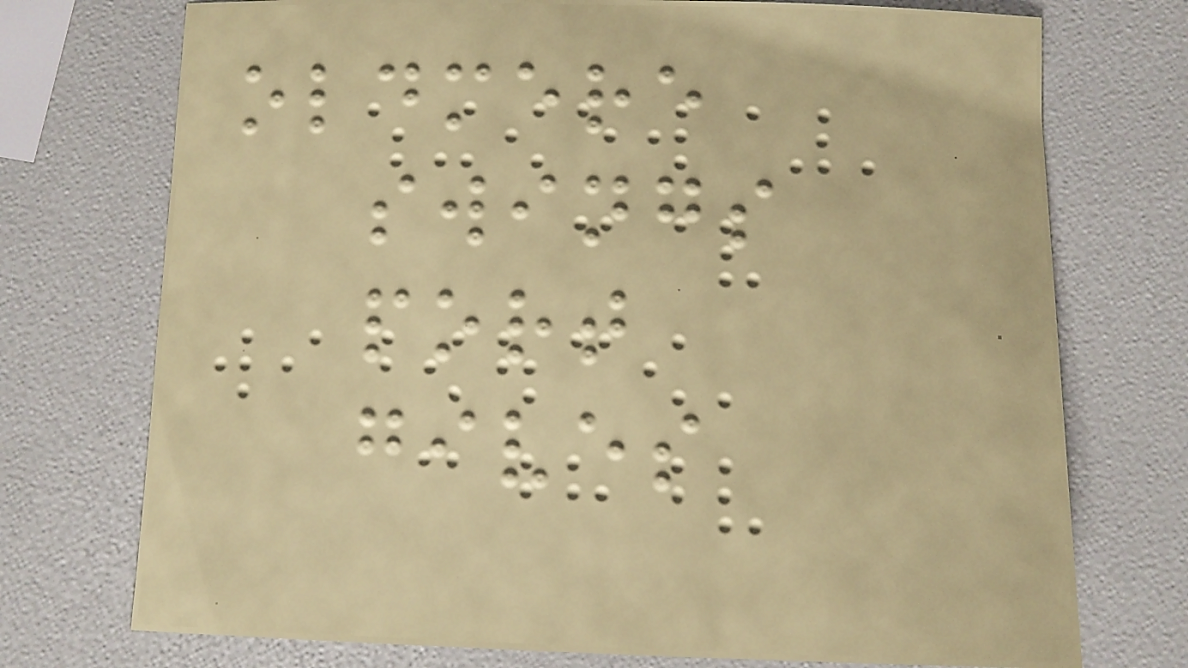oldmere
swings
port
gives
